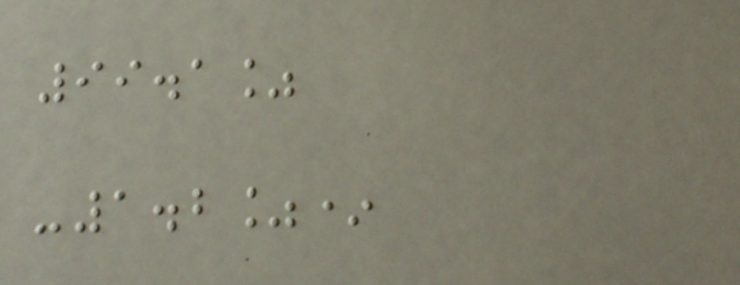99.1%
-1.2%*
